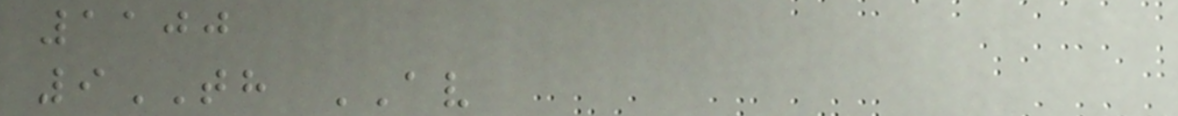1100
9TH AV
